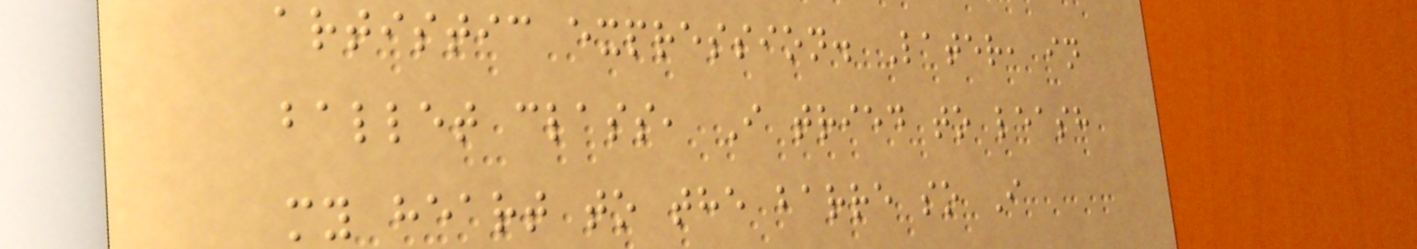artistic expression. Later, in
ballet class, I tried to leash
my heart to the barre so I
